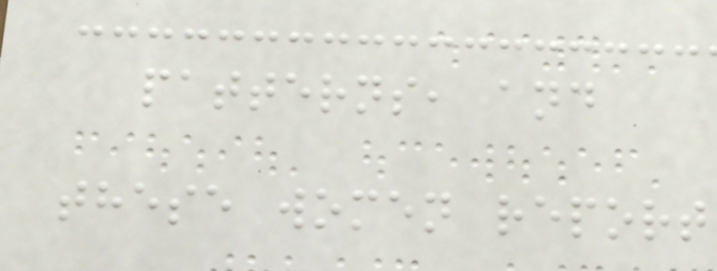patterns, and
these women report
